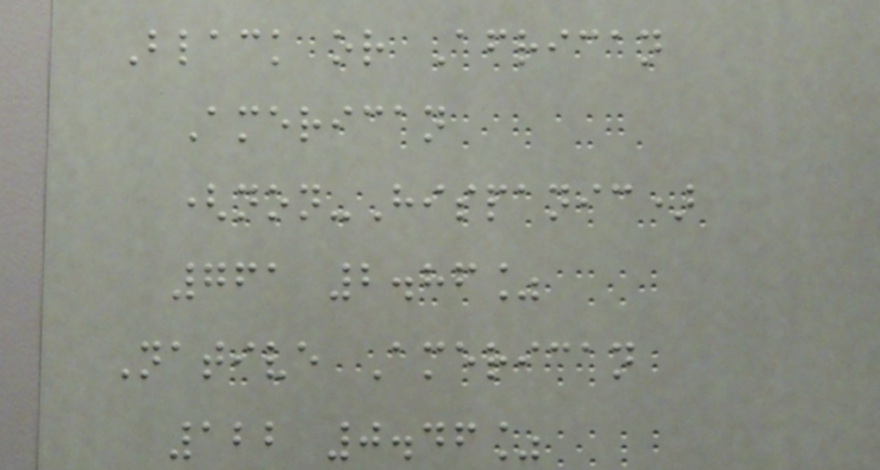Black or African
American
(non-Hispanic)
761 2.86%
Native American
122 0.46%
